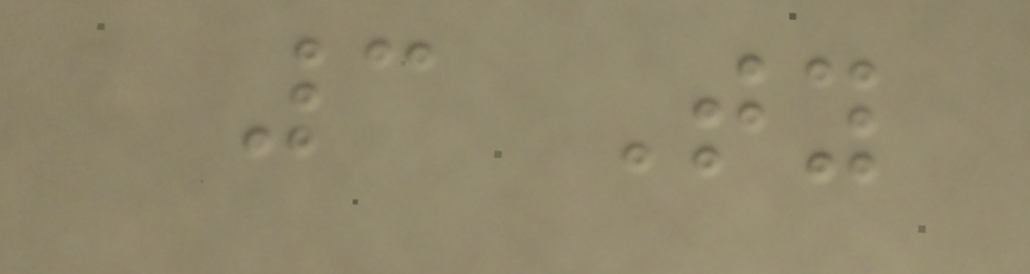3 Ty
